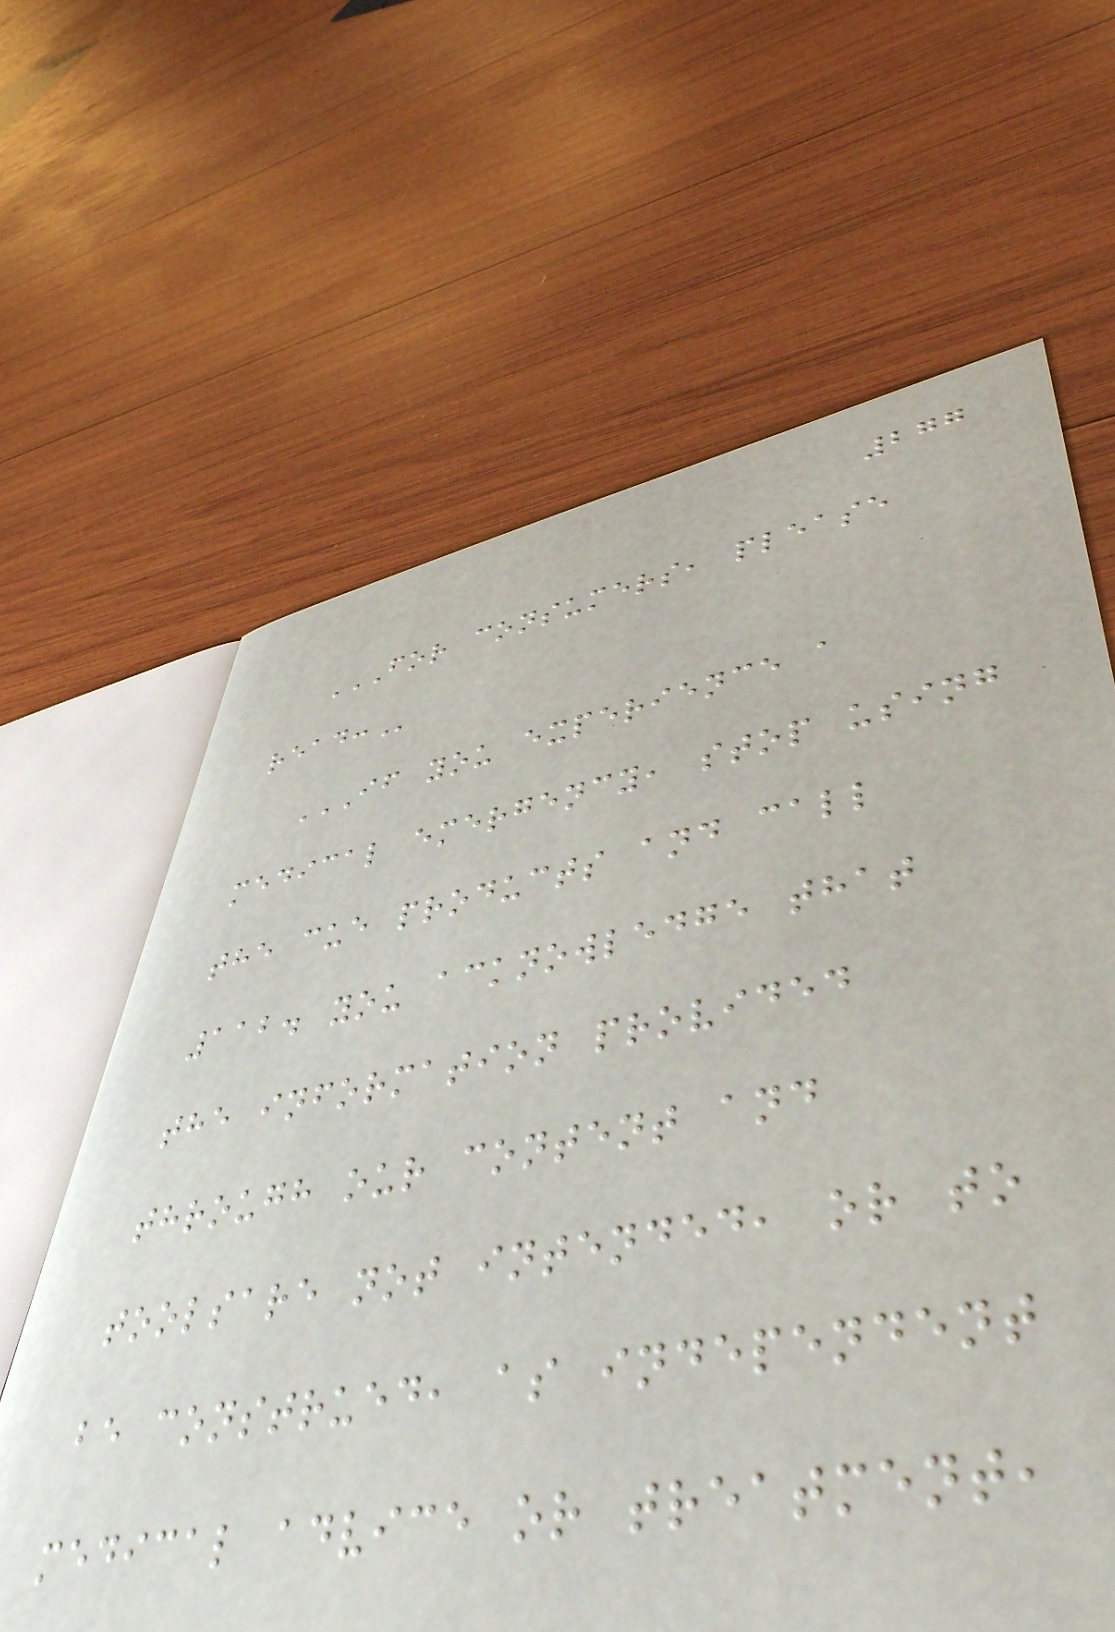277
FOR CONSUMERS, PLEASE
READ:
IF YOU EXPERIENCE A
MEDICAL EMERGENCY, STOP USING
THE CUE PRODUCTS AND CALL
112. YOU ACKNOWLEDGE THAT
THE INFORMATION PROVIDED
THROUGH OUR CONTENT AND
TOOLSARE NOT INTENDED, OR TO
BE CONSTRUED, AS INDEPENDENT
MEDICAL ADVICE OR TREATMENT,
